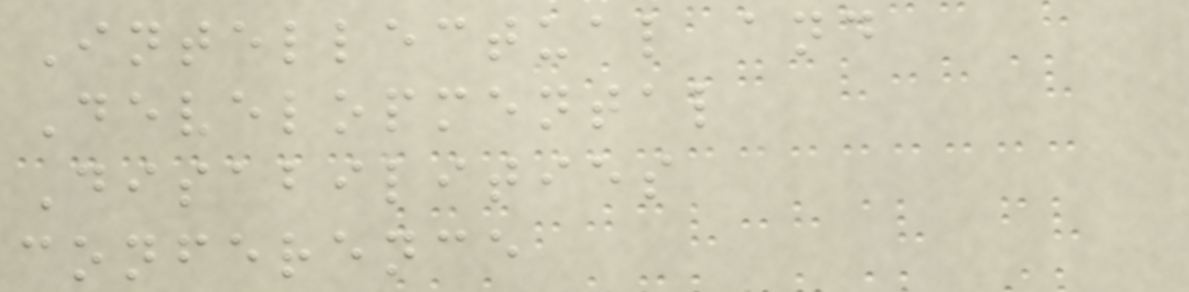Intellectual and
Developmental
Disabilities
conference
